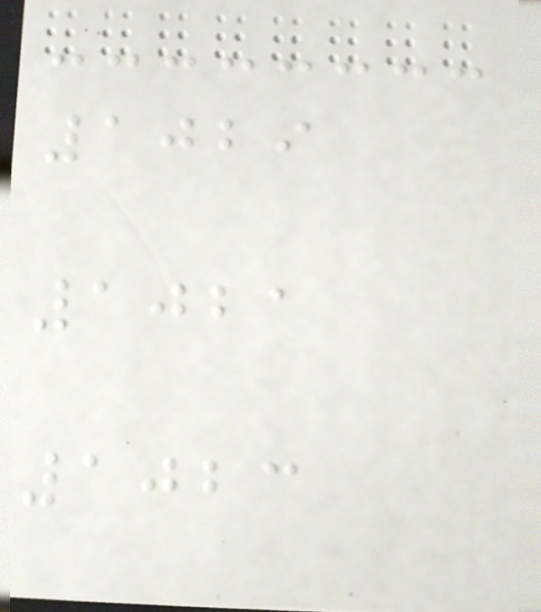1029
1021
1023
